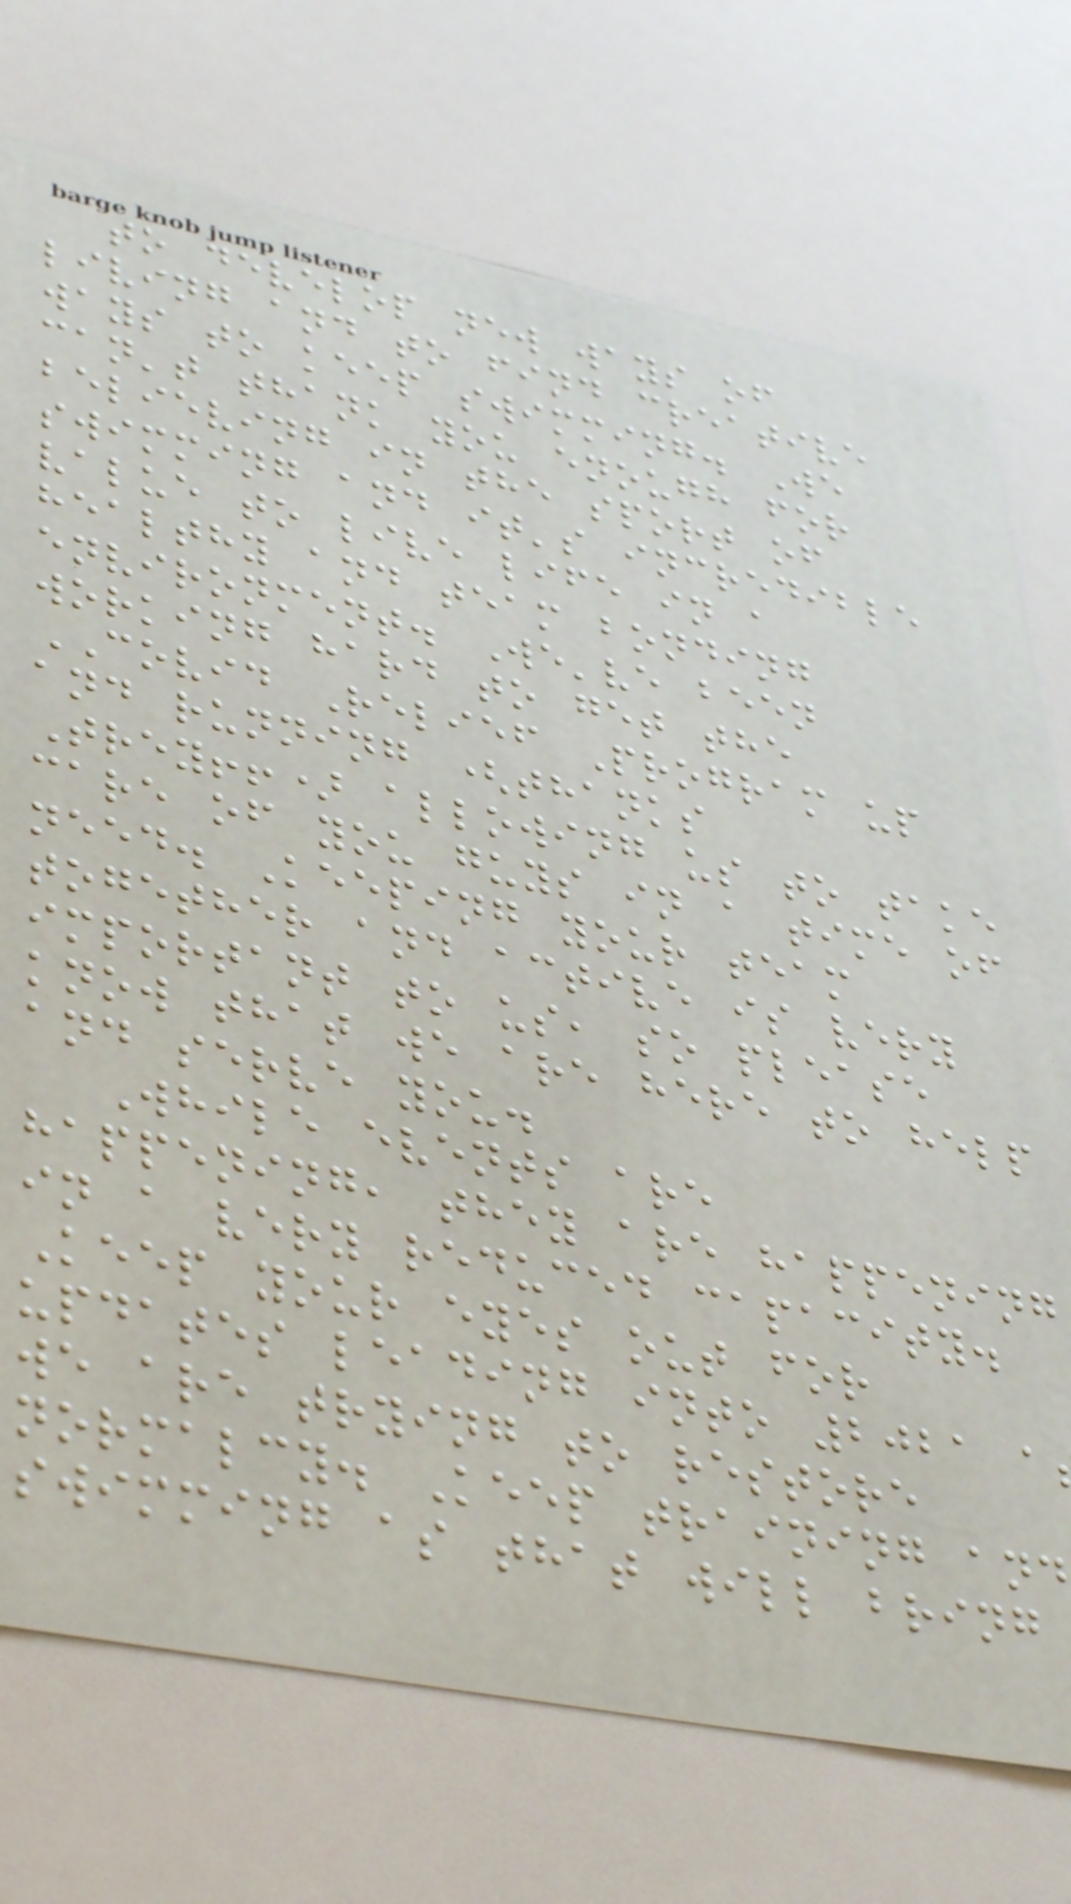to develop new ways of
living and to find creative
ways to keep swimming. We
can't thank you enough for
believing in the sport of
swimming and it's incredible
value to live life in a
healthy and team bonding
environment. We've been
working hard to get the
COVID Relief Program up
and running (thanks
Trey!!) allowing us to take
care of you guys in a time of
need. Keeping your team
together and active is very
important to us, so please
know that we are here to help
and serve you.
While events are
happening, they are happening
in a very reduced capacity.
Keep your eyes out for
updates leading into 2021 a
we are trying to restore
normalcy. Keep training and
swimming as that will bring
